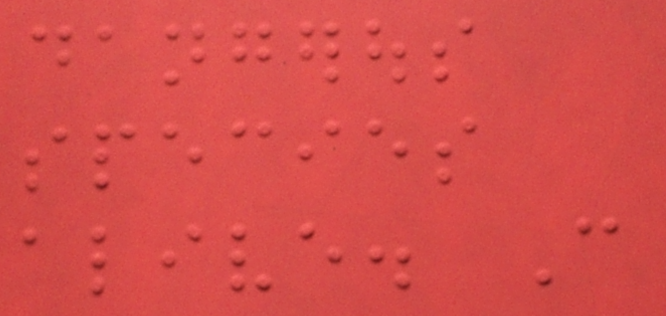dangerous
species
alive. Can
